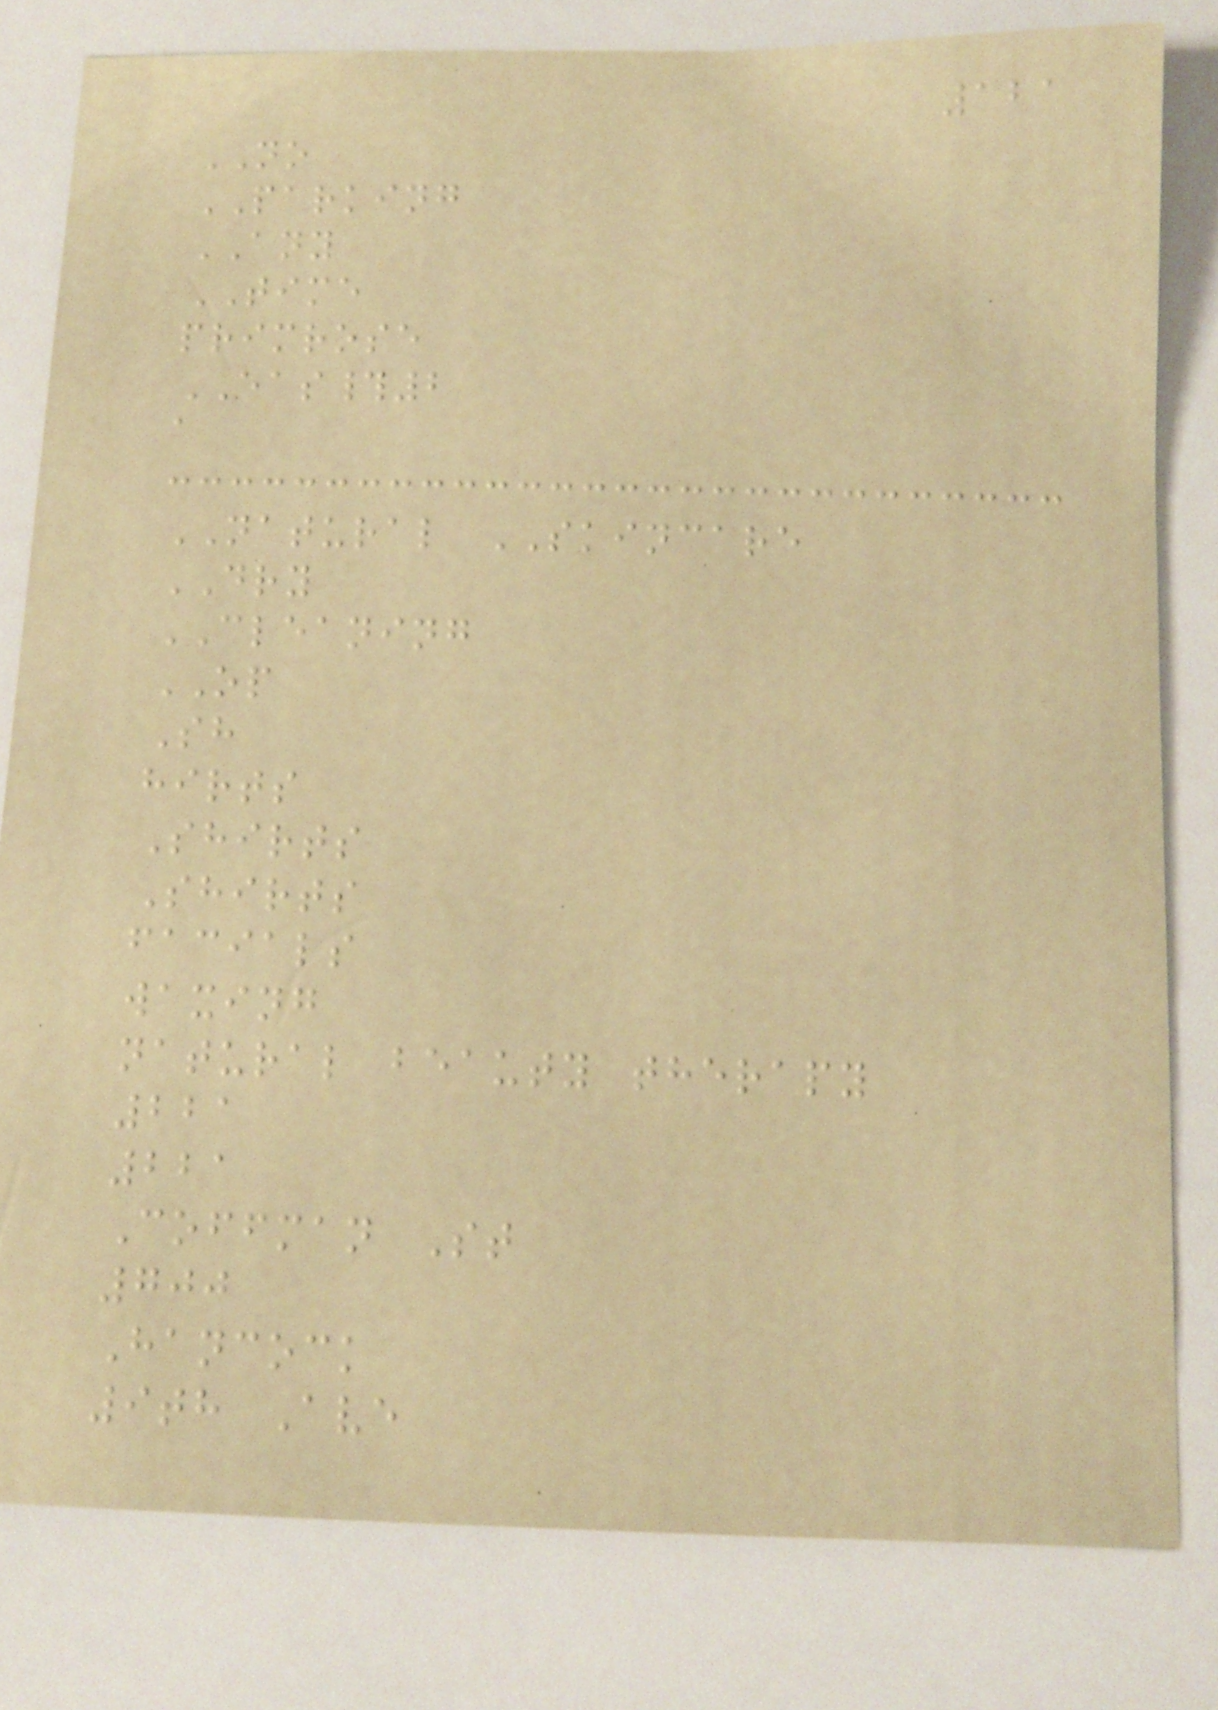121
NO
PARKING
ANY
TIME
primrose
EAS#2
a
NATURAL SKINCARE
DRY
CLEANING
OP
Sh
hirts
Shirts
Shirts
facials
waxing
natural beauty therapy
221
221
Coffman St
700
Hancock
9th Ave
